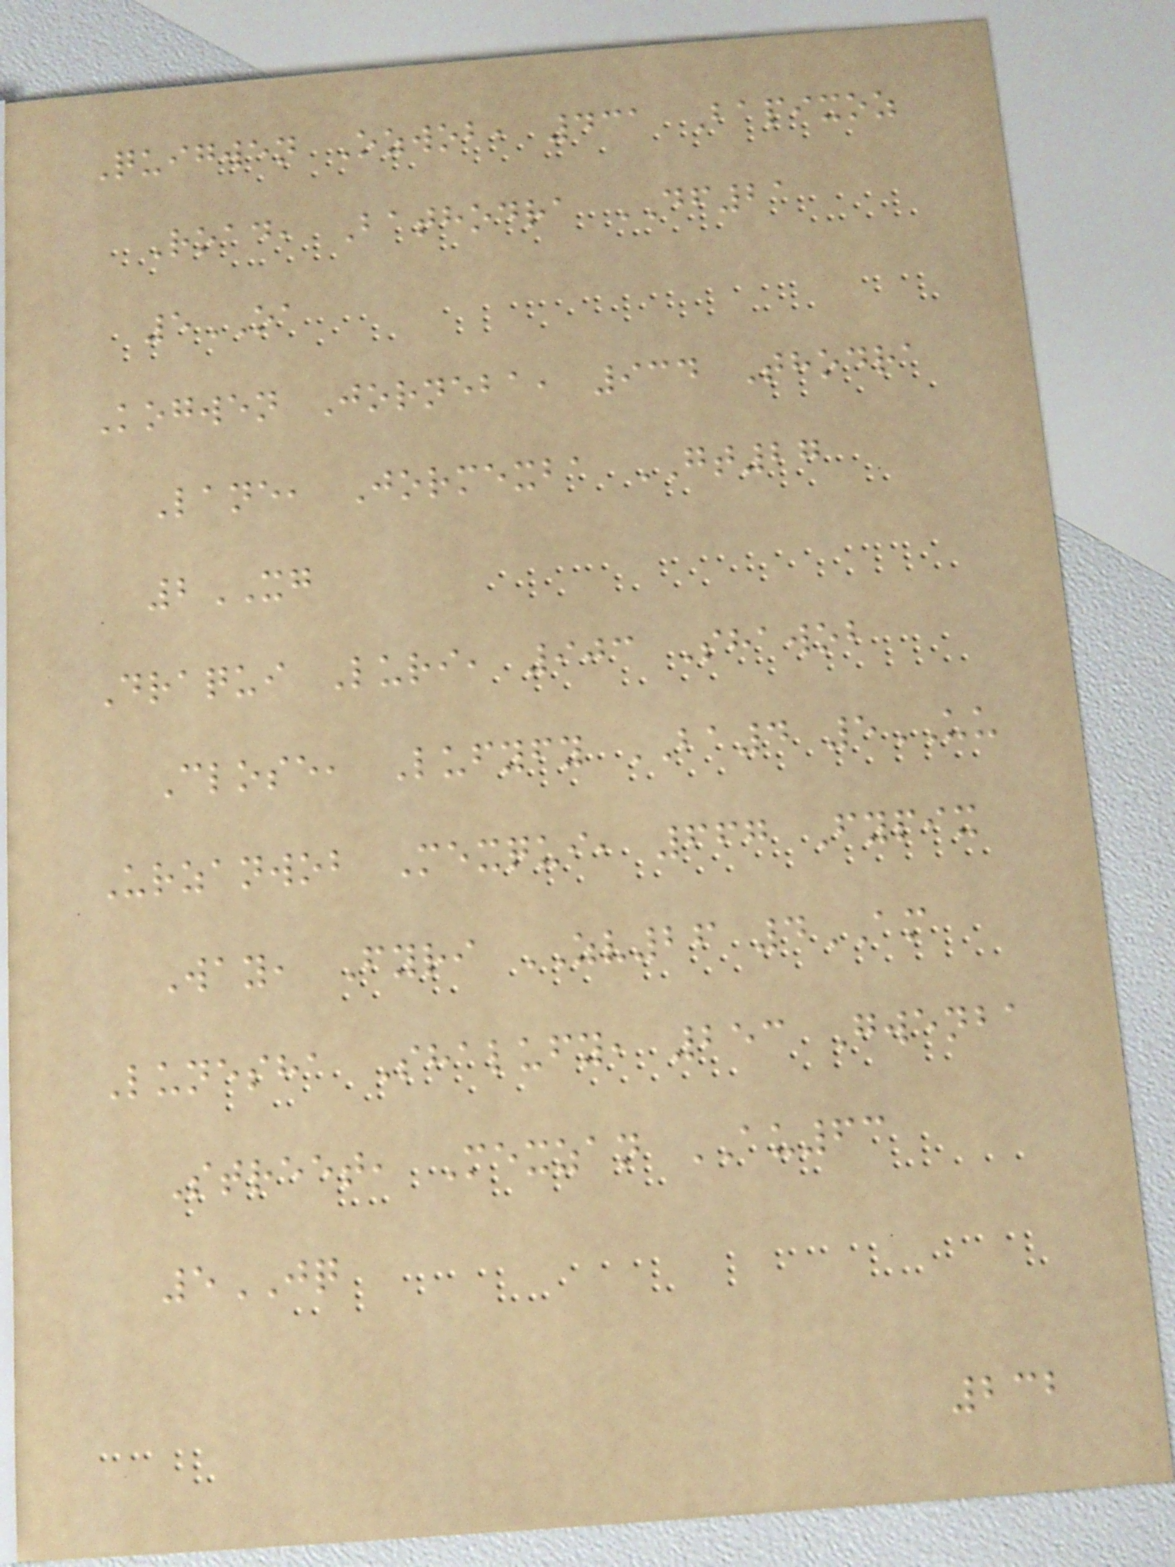Quigwen Ozwob, 431 Bapixoz
Road, Bathodra DF21
5OA
Kogwen Jorneba, 934 Thodra
Lane, Jormexba GT27
2XG
Draqui Luri, 903 Shawob
Close, Lufyfy BA4 5UU
Urzanwob Mexqui, 667 Fypix
Way, Fyri ZV26 4AM
Lunesha Shalufy, 253 Gwenba
Street, Mexzan AU63
5JQ
232
